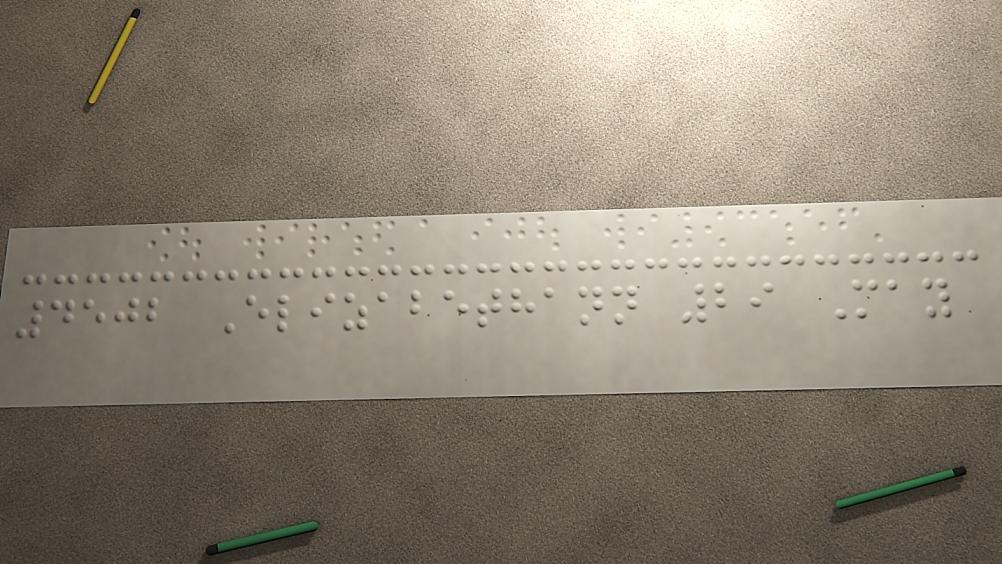4502 Elizabethann 29 May
